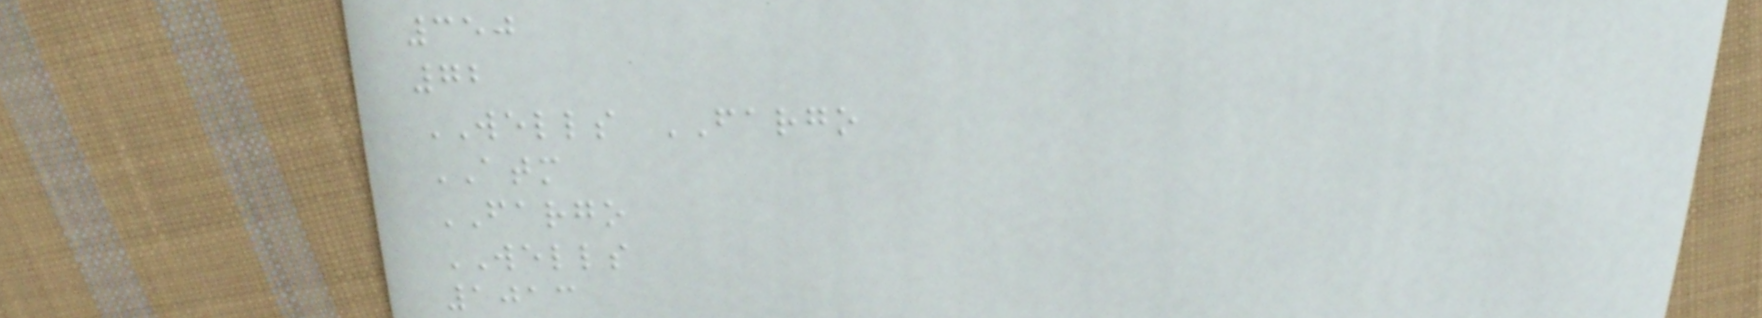350
72
WELLS FARGO
ATM
FARGO
WELLS
1013
